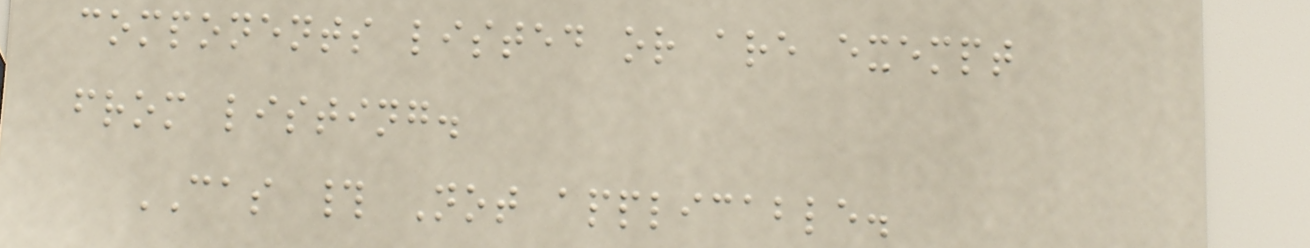components listed or are exempt
from listing.
CAS # Not applicable.
